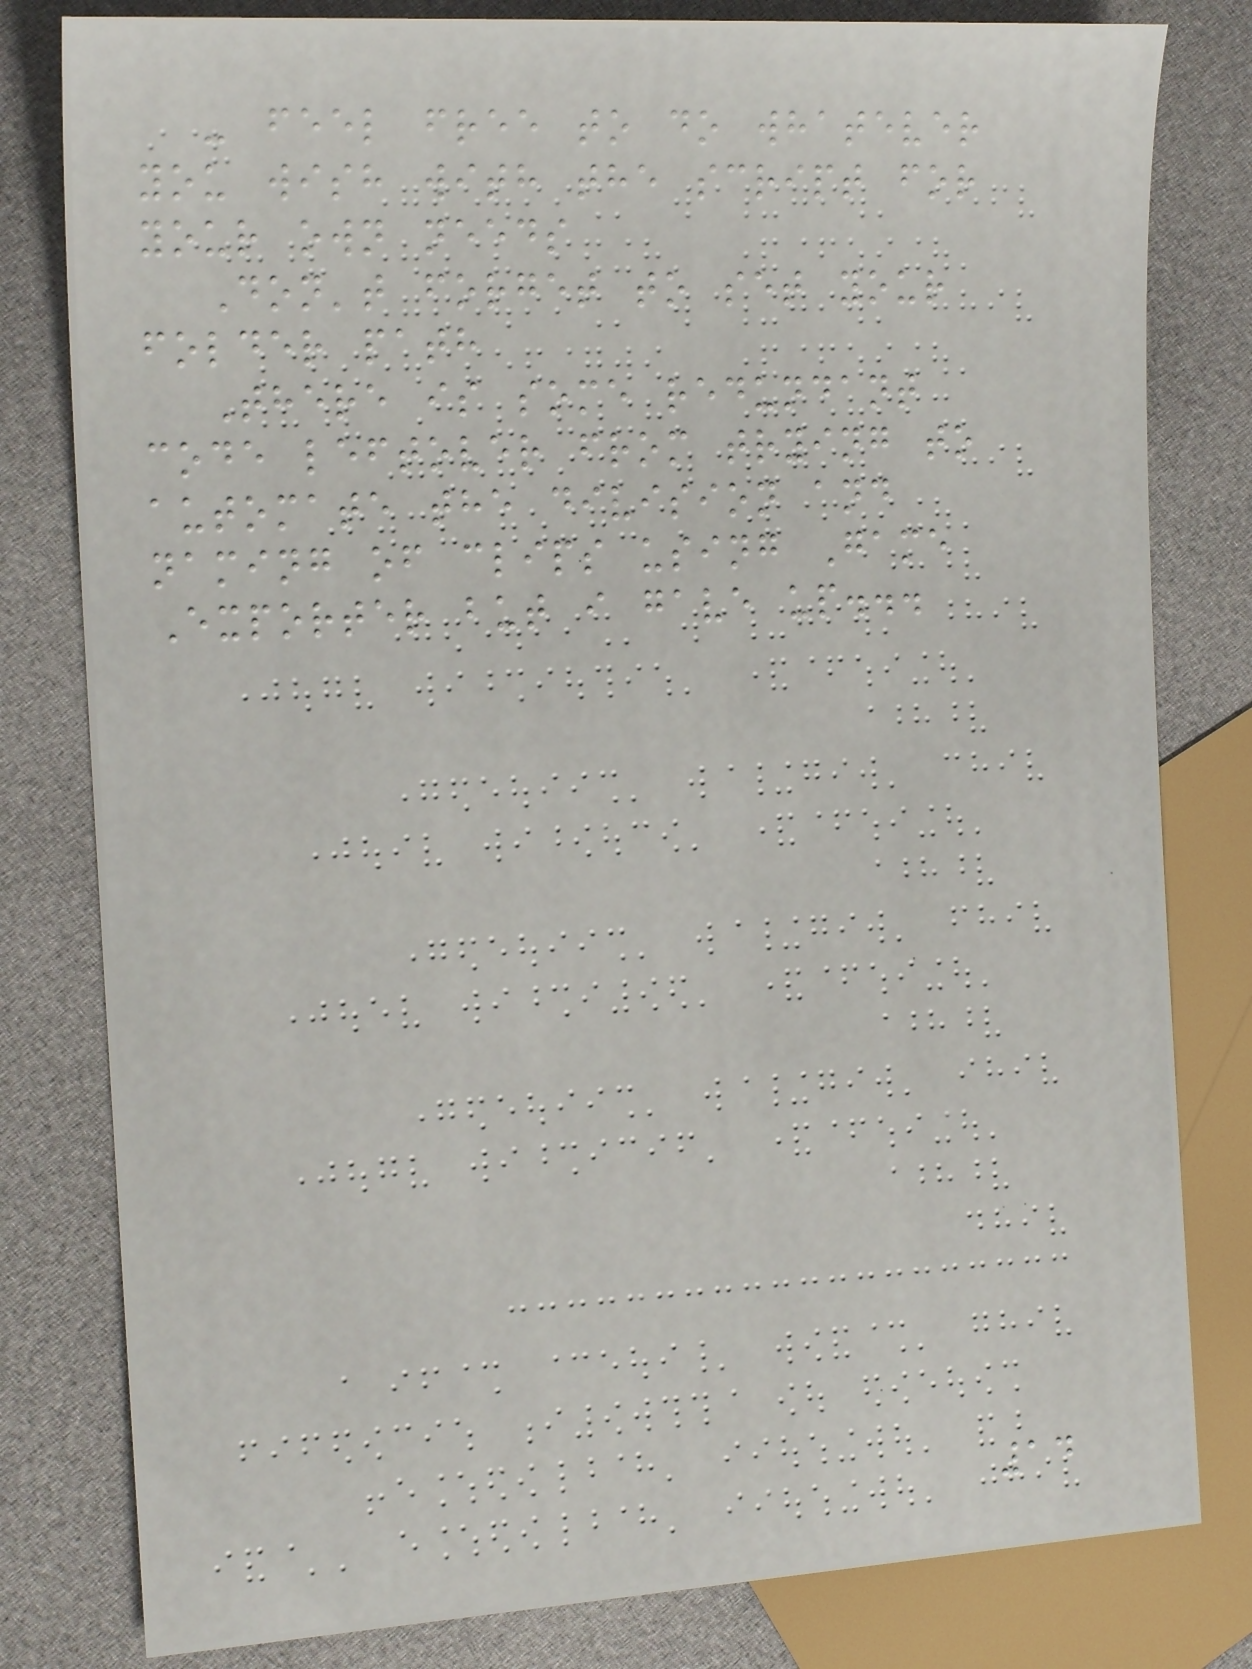- feel free to do whatever
you wish with the script for
your own needs
Don't forget to set your
folder path
There is some redundant
code leftover from trying to
automate the division and
naming of clips using Game
Exporter but i gave up...
14
